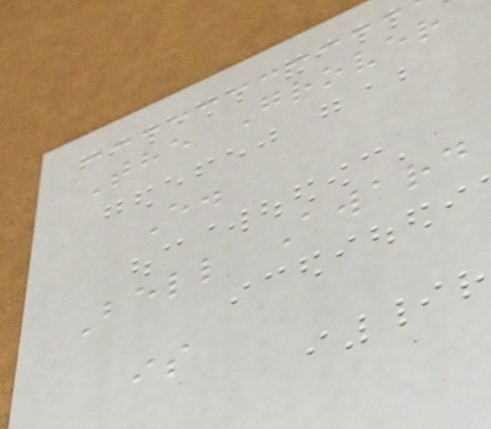The Grover
E.
Bell Award
is
